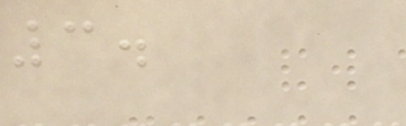3.
